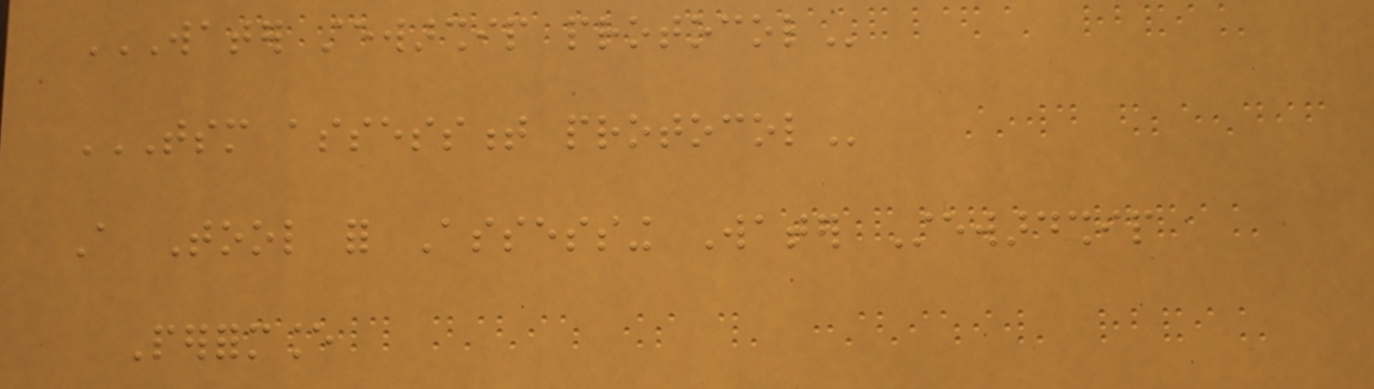WATER STEWARSHIP PROTOCOL
TSM ASSESSMENT PROTOCOL
A Tool for Assessing Water Stewardship
Performance
